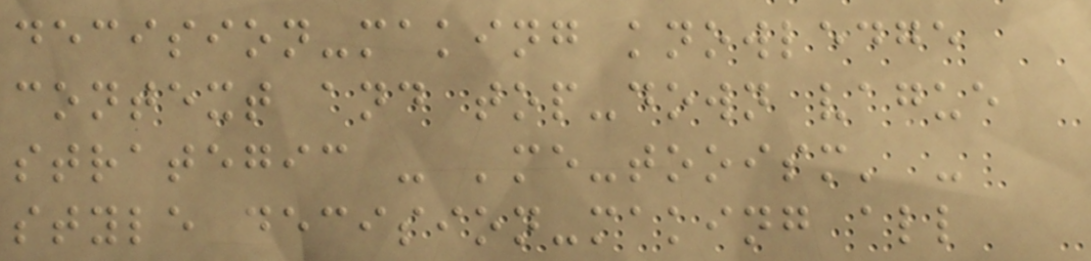decision-making knowledge
context and top-down vague
strategic - 'me-tooism' -
style decision-making all
